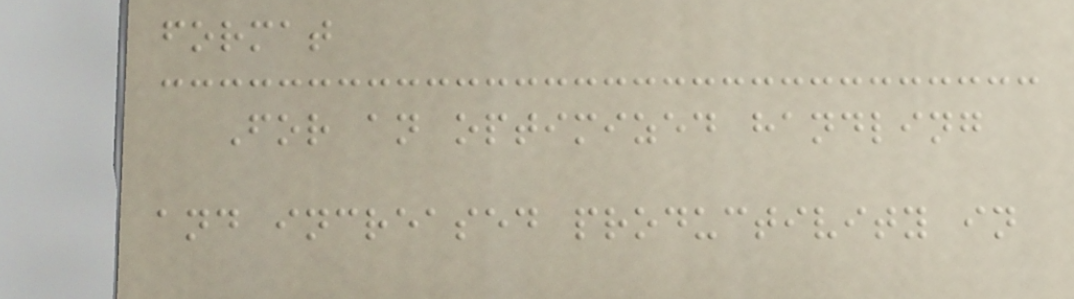format
For an optimized handling
and increased productivity in
